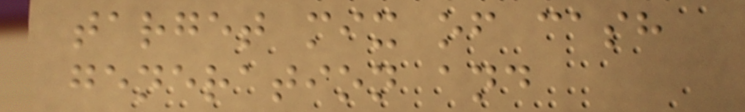target mix of cash
generation and
